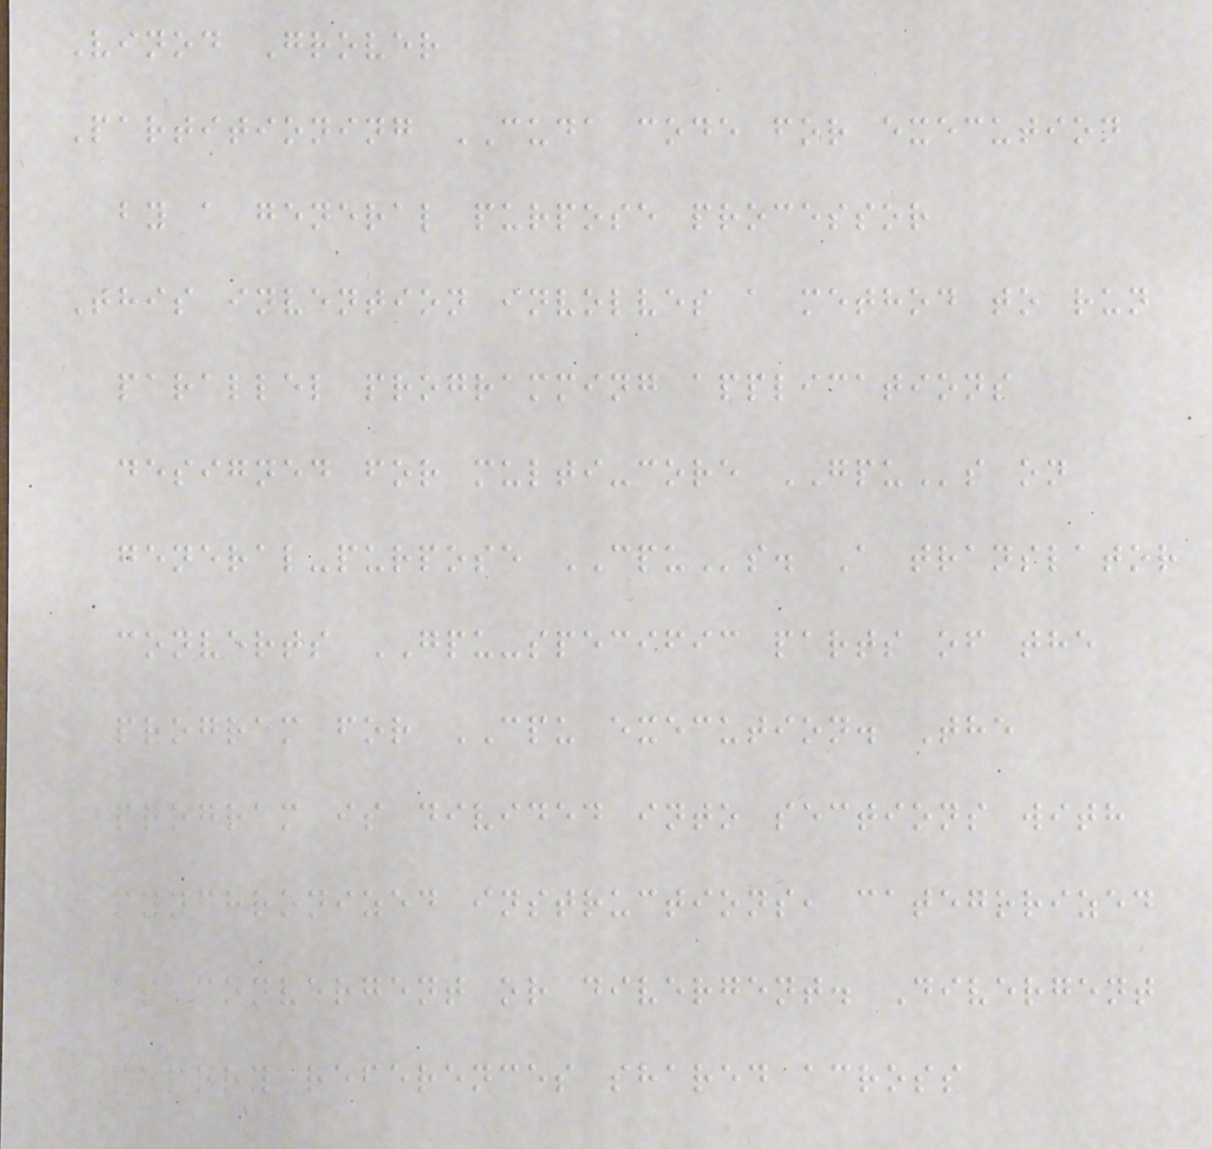Vinod Grover
Partitioning CUDA code for execution
by a general purpose processor
This invention involves a method to run
parallel programming applications
designed for multi-core GPUs on
general-purpose CPUs. A translator
converts GPU-specific parts of the
program for CPU execution. The
program is divided into sections with
synchronized instructions, categorized
as convergent or divergent. Divergent
memory references shared across
